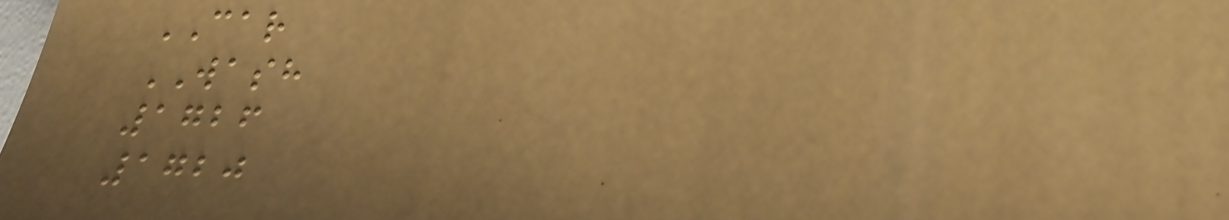CAR
WASH
1726
1720
